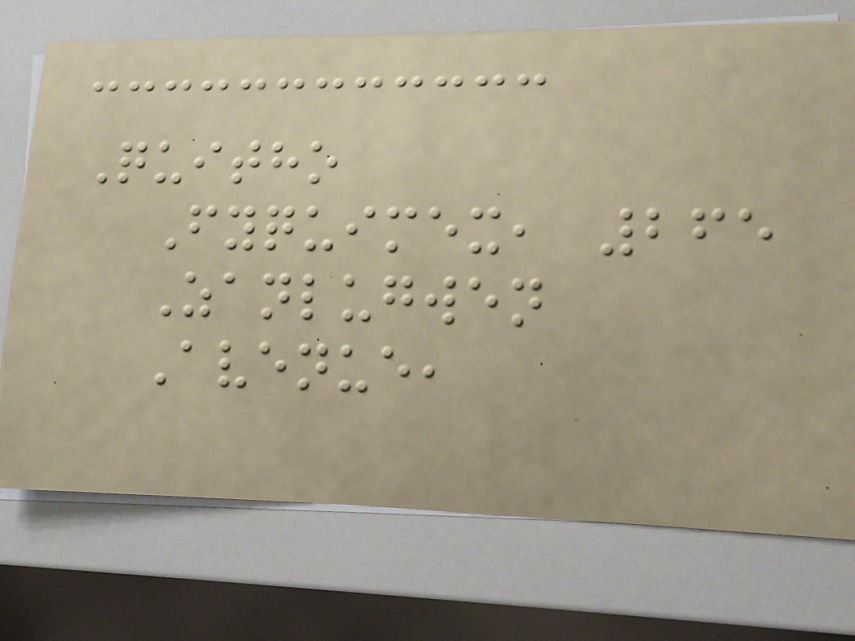Quitho
Fyquimex, 265
Zanlugwen
Avenue,
